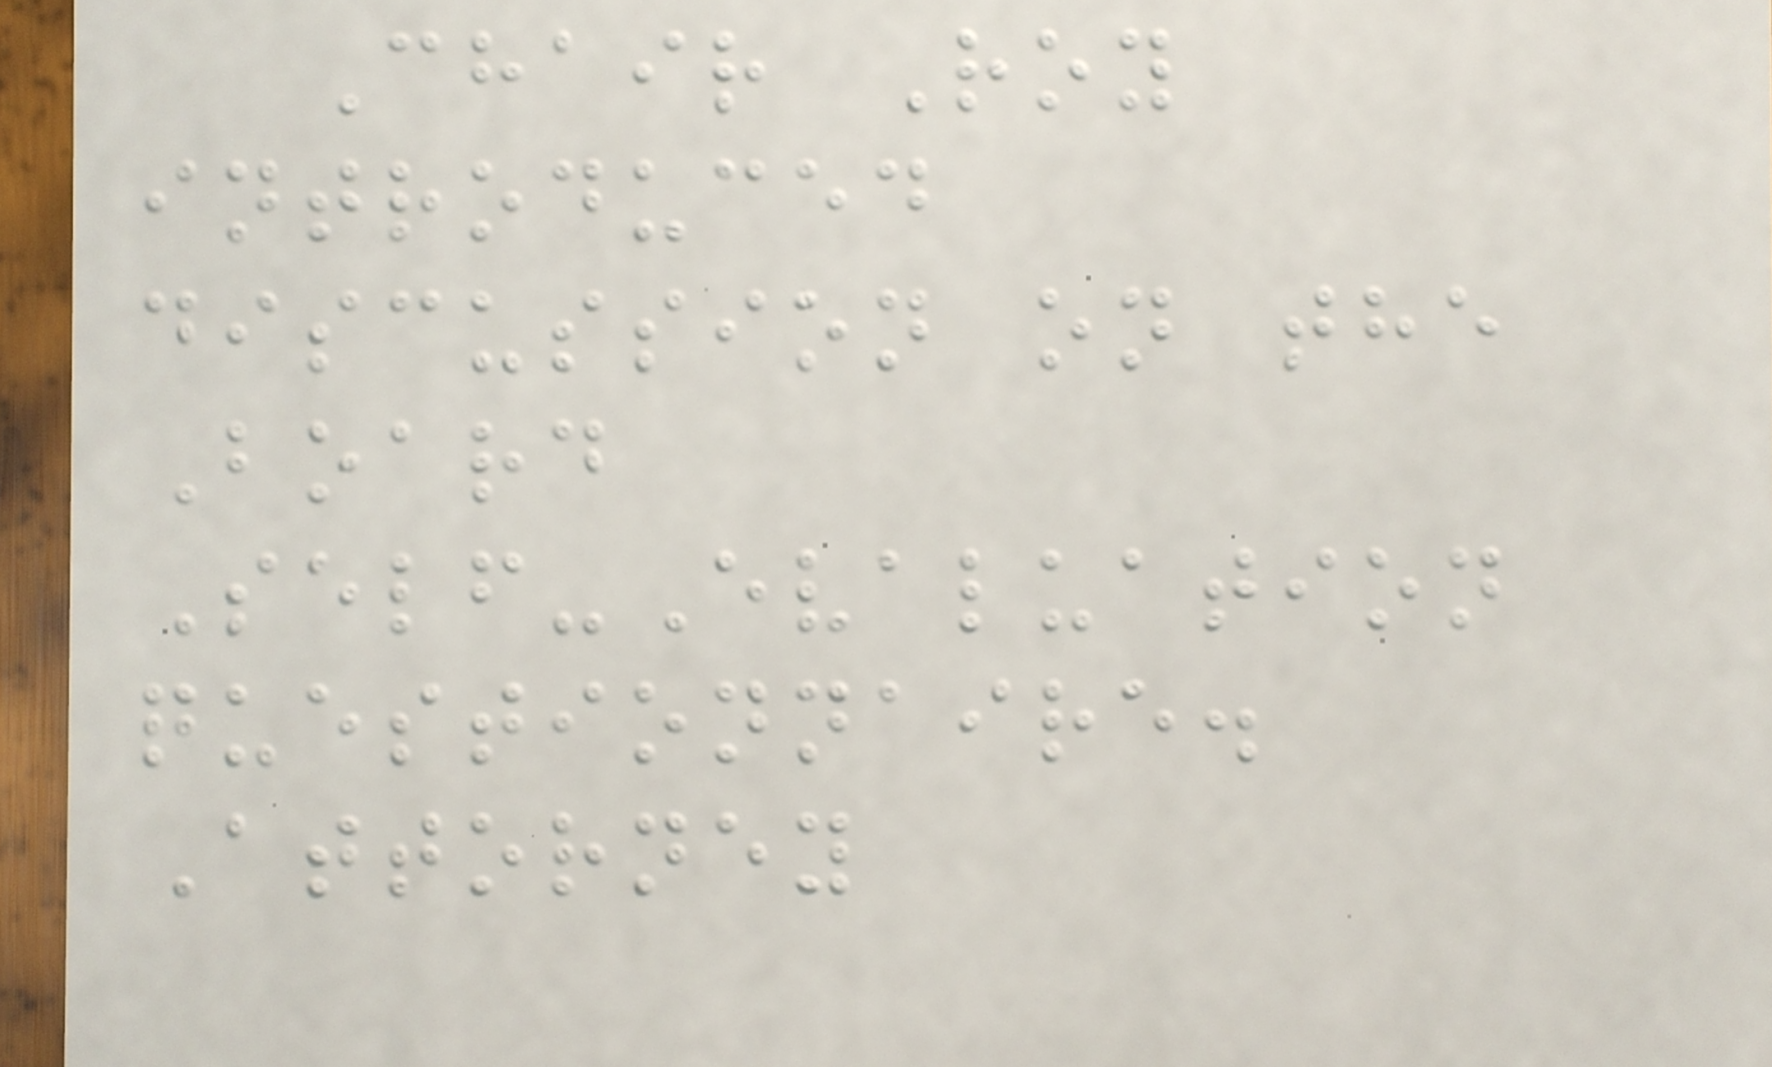Chair Roy
introduced
discussion on the
Board
Self-Evaluation
questionnaire.
Attorney
